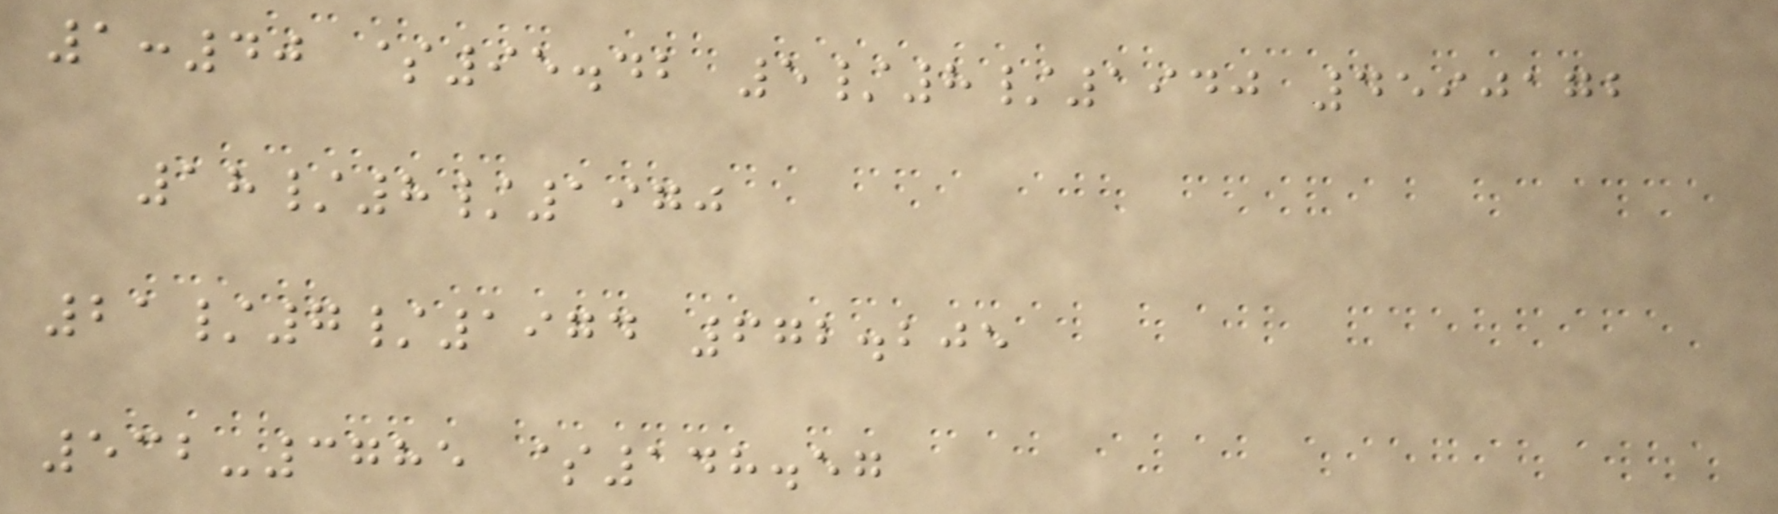1:40 $95.42 5/8/1940 4590172
18/8/1970
21/7/1974 672.205
532-3785 $148.57
